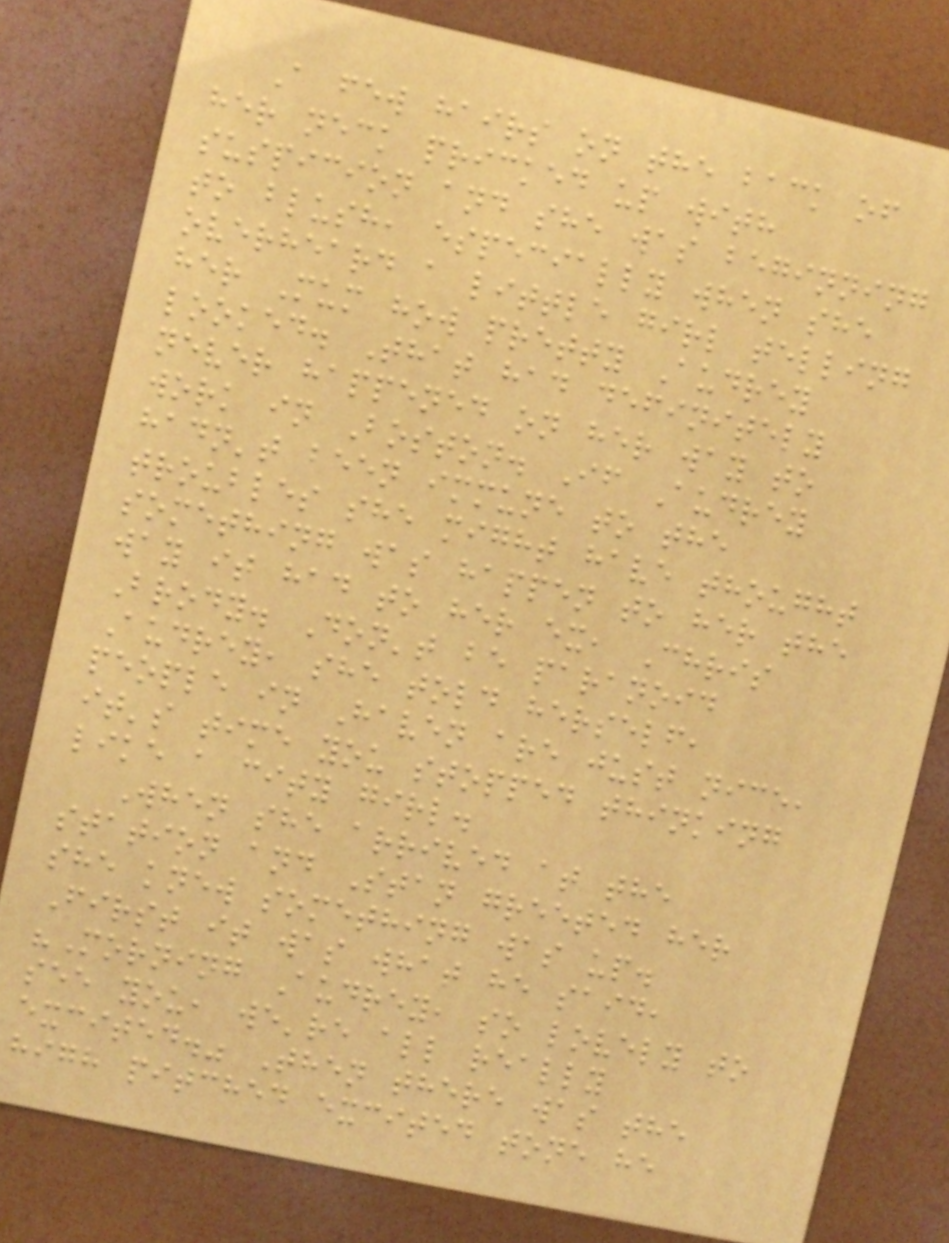A few hairs on the back of
her neck pricked up with
suspicion and she was beginning
to blush, especially when she
overheard a little girl telling
her Mum how pretty Audrey
looked. That had definitely
never happened on her way to
work in Boston. If Audrey
hadn't been immune to the
troubles she might have thought
something was happen to her the
way it had to her ex, Chris
Brody. Don't be paranoid
Audrey, she told herself,
people in Haven are just nice,
it's time you stopped thinking
like a city girl.
When she arrived at the
station and Stan greeted her
she knew something was up.
First it was what he said,
"Morning Audrey, so lovely to
see you, we're all really
excited." Then there was the
high pitched excited tone he
